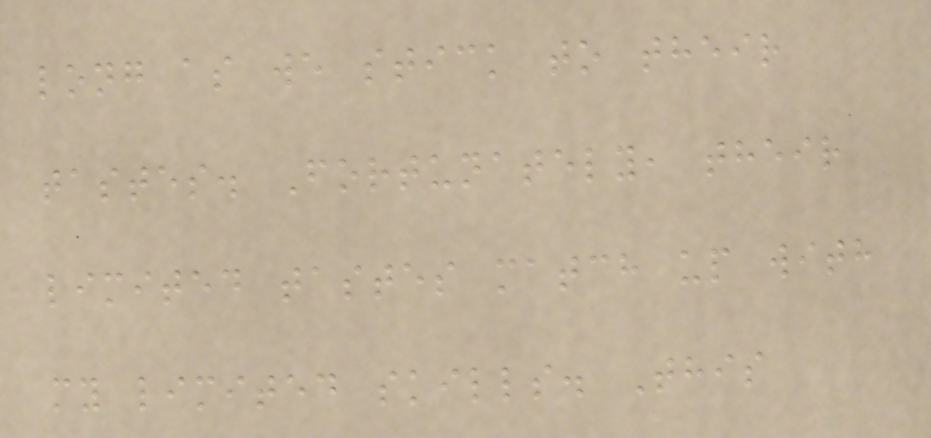long as we stick to their
tastes. Fortunately, their
limited tastes match up with
my limited skills. This
